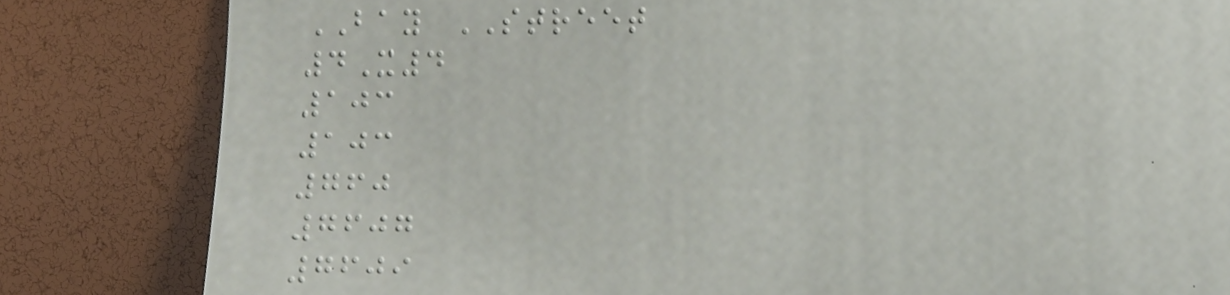BAY STREET
4X4
103
103
760
7607
7609
